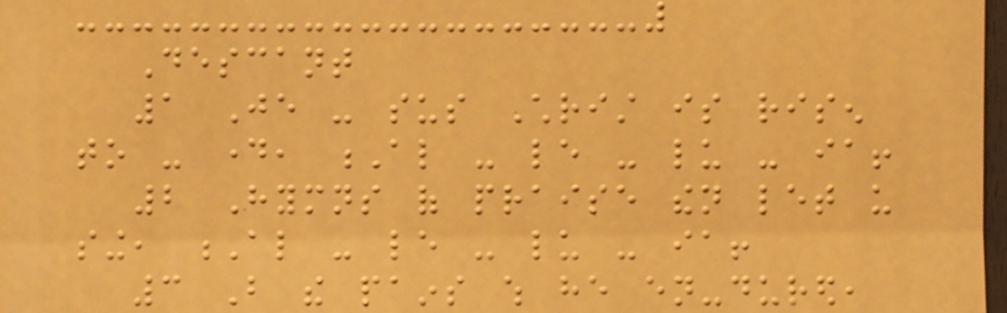Descant
1 Je - sus Christ is risen
to - day, Al - le - lu - ia!
2 Hymns of praise then let us
sing, Al - le - lu - ia!
3 But the pains which he en-dured,
